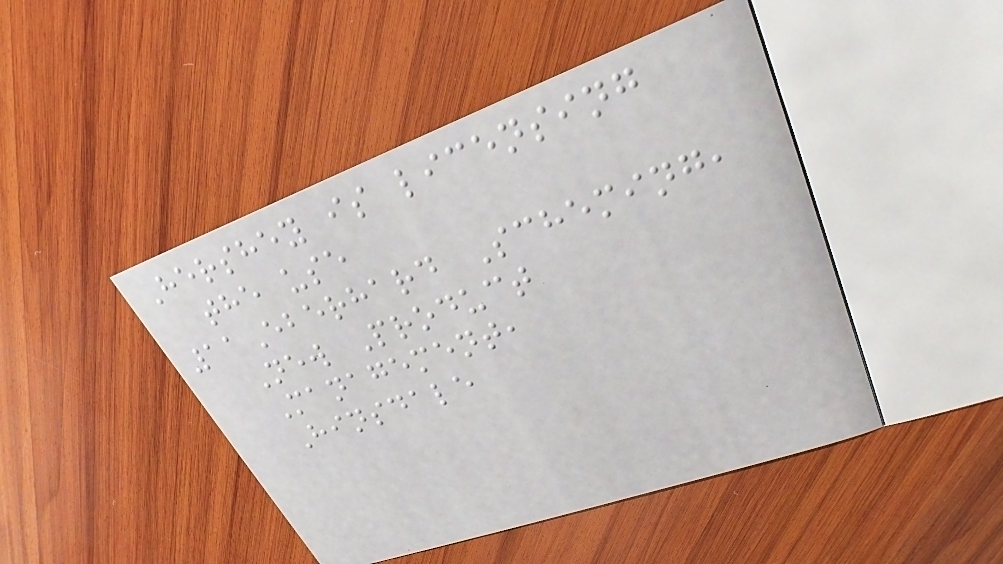Hershey is licensing
the use
11Eberhard Scheming,
New Product
Management,
Hinsdale
